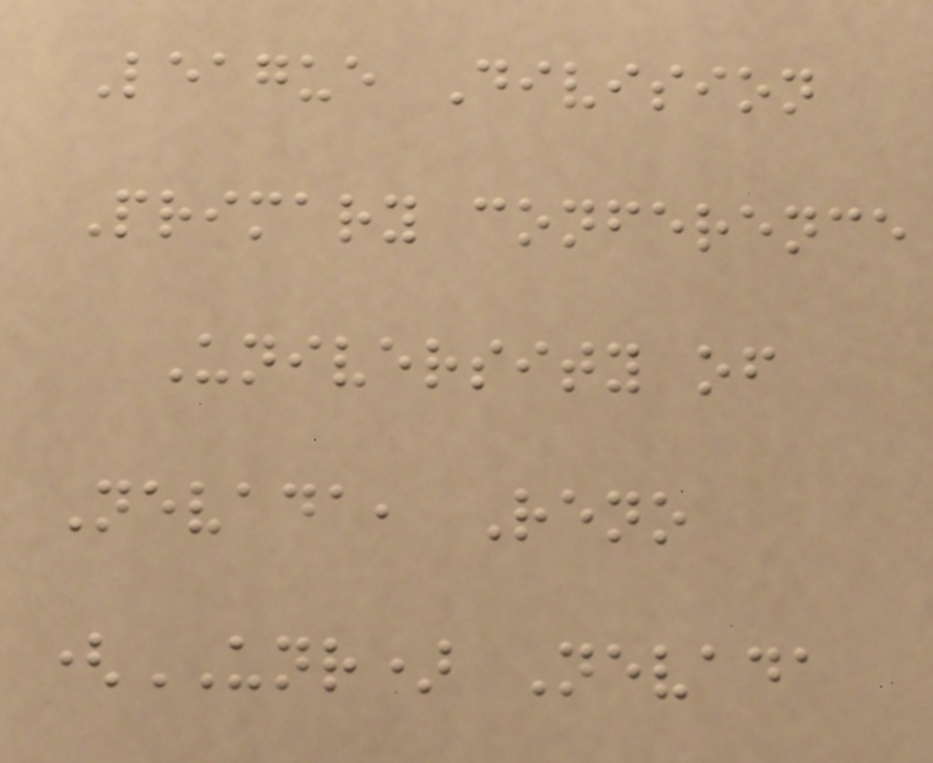League Division
Primary conference
University of
Nevada, Reno
(UNR) Nevada
